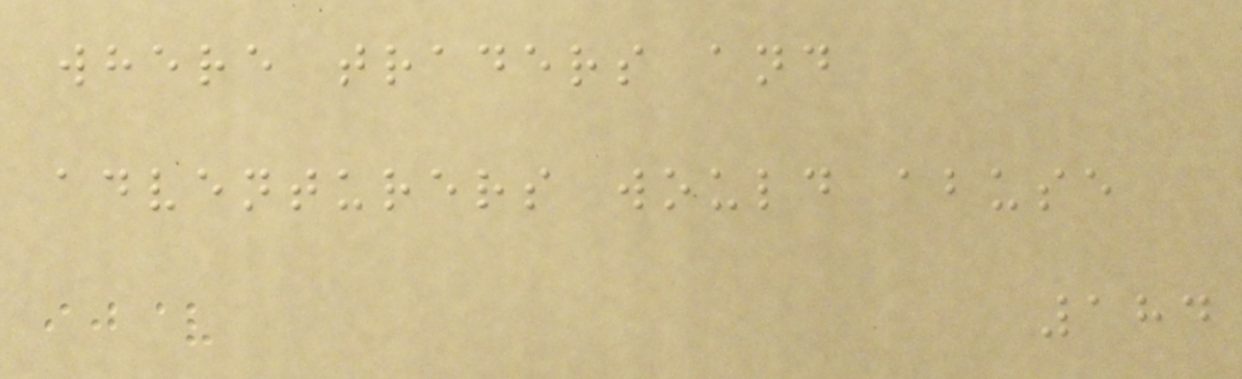where traders and
adventurers would abuse
184
